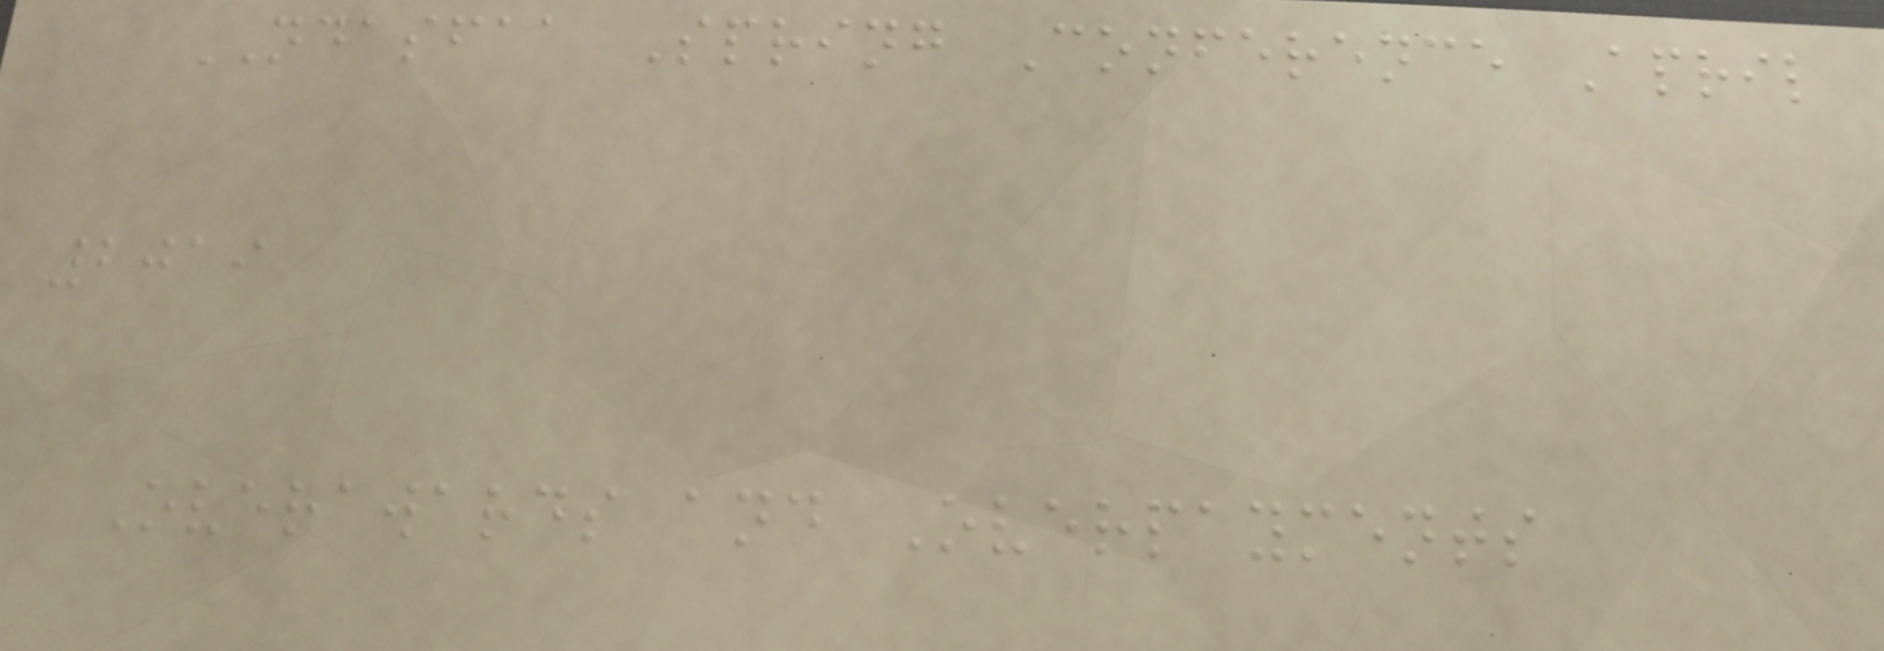NDASFAA Spring Conference April
2019
Overawards and Overpayments
